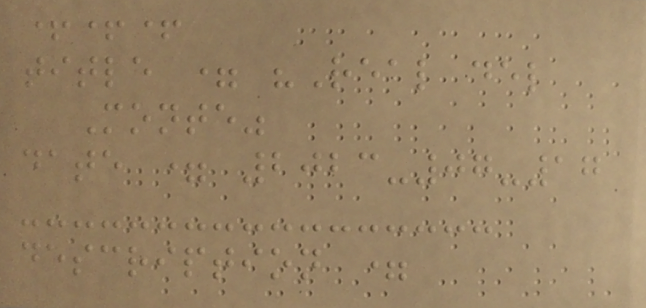+++
title = "Real del
Monte"
date = 2023-07-17
description =
